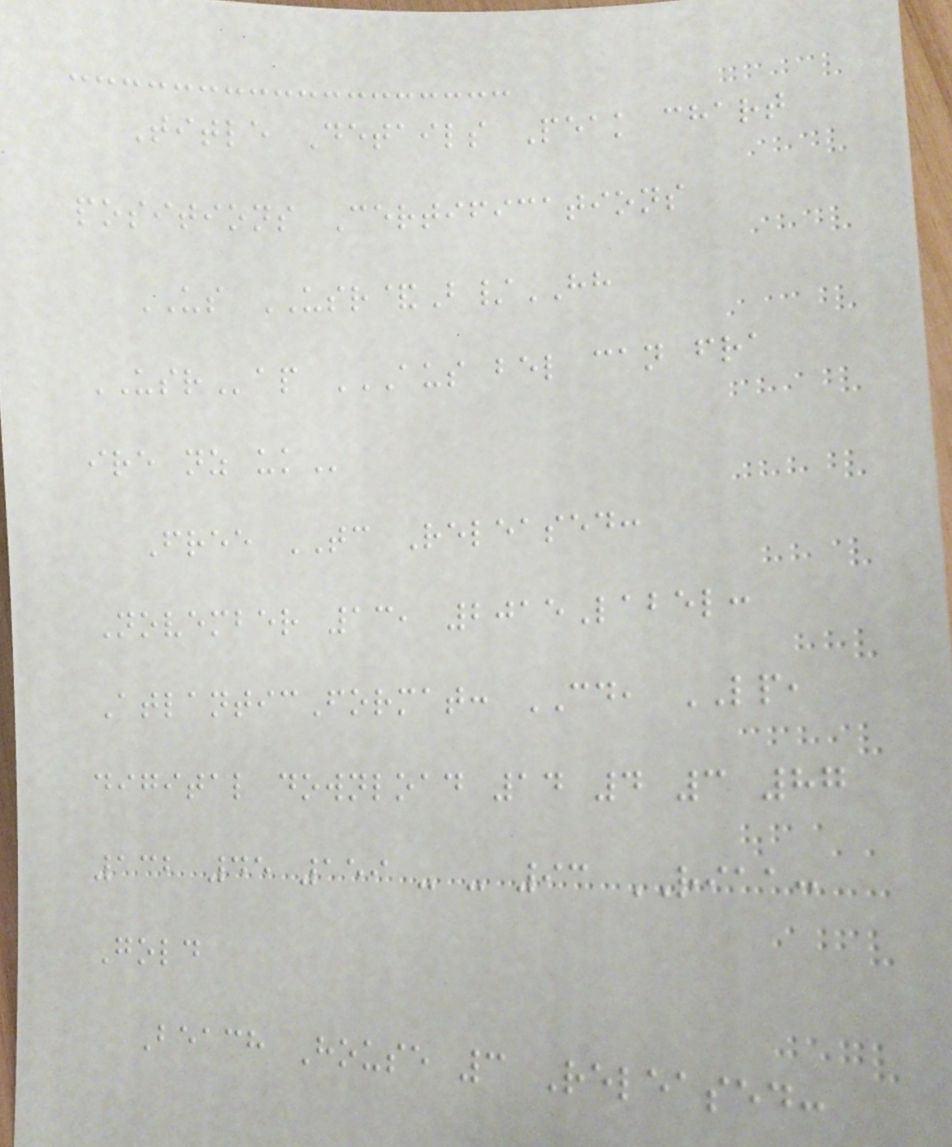Title Details Peak chart
positions Certifications
US USR&B/HH
USRap AUS BEL CAN FRA
IRE NZ UK
Free TC Released:
November 13, 2015Label:
AtlanticFormat: CD, LP,
digital download 14 4 3 87
132 45 159 - - 93 RIAA:
Gold
Beach House 3 Released:
